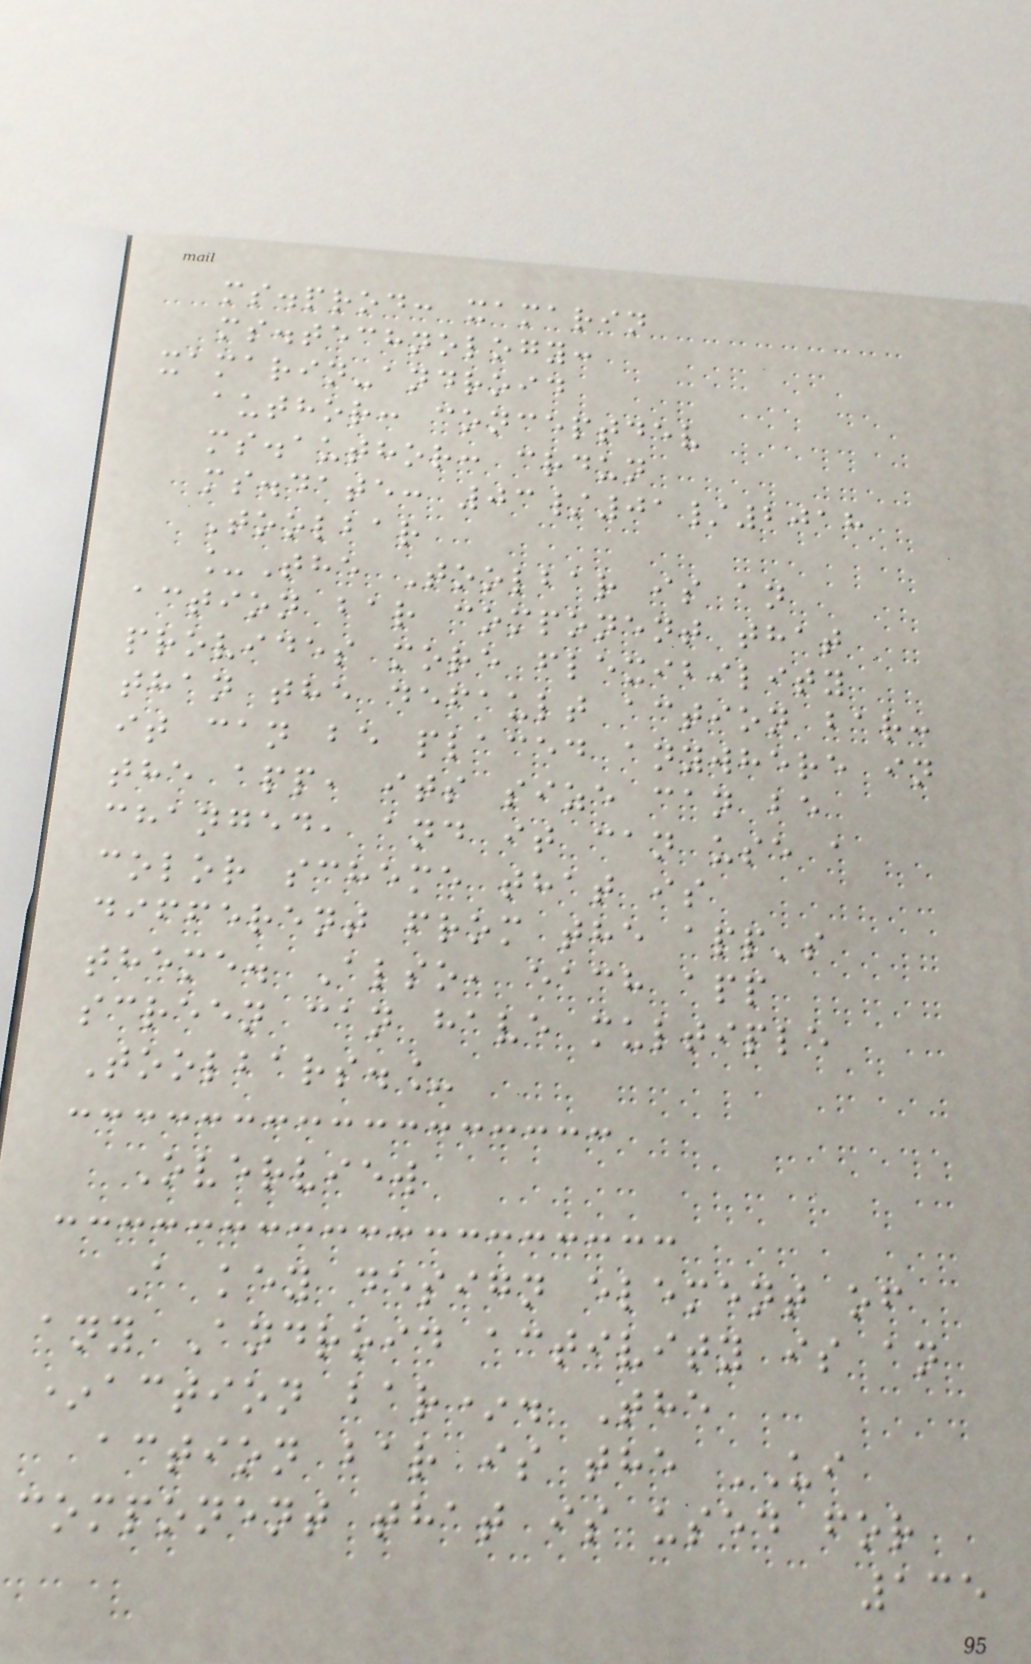ms.prod: xamarin
ms.technology:
xamarin-android
author: conceptdev
ms.author: crdun
ms.date: 03/01/2018
Toolbar
_The Toolbar is an
action bar component that
provides more flexibility
than the default action bar:
it can be placed anywhere in
the app, its size can be
changed, and it can use a
color scheme that is
different from the app's
theme. Also, each app
screen can have multiple
Toolbars._
Overview
A key design element of
any Android activity is an
*action bar*. The
action bar is the UI
component that is used for
135
